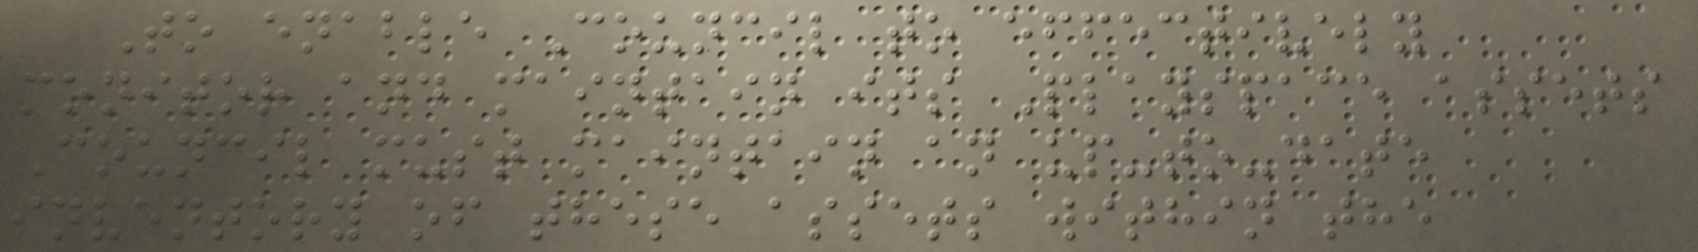To enable Council to effectively
monitor and maintain its Playspace assets
Council must maintain an up-to-date
inventory of these assets within the
